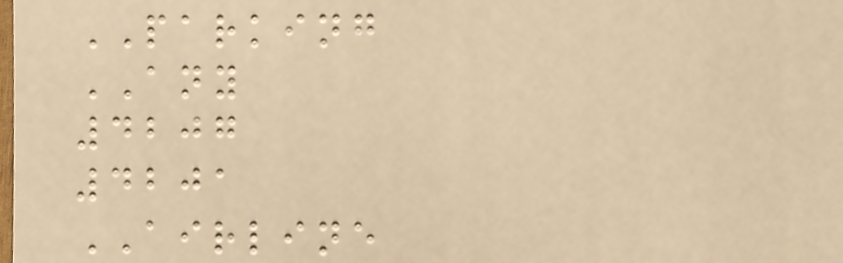PARKING
ANY
4207
4201
AIRLINE
